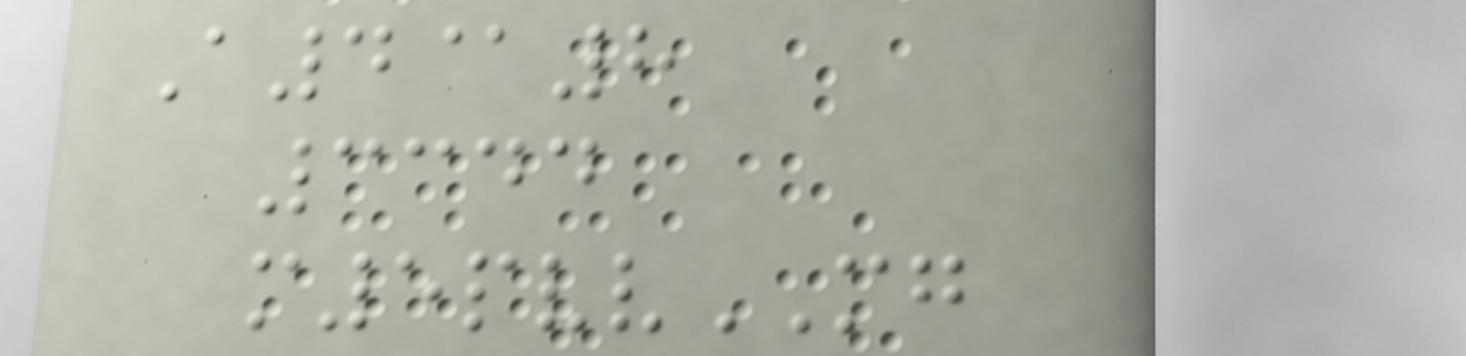A4@8
3344
m5pvvMG
